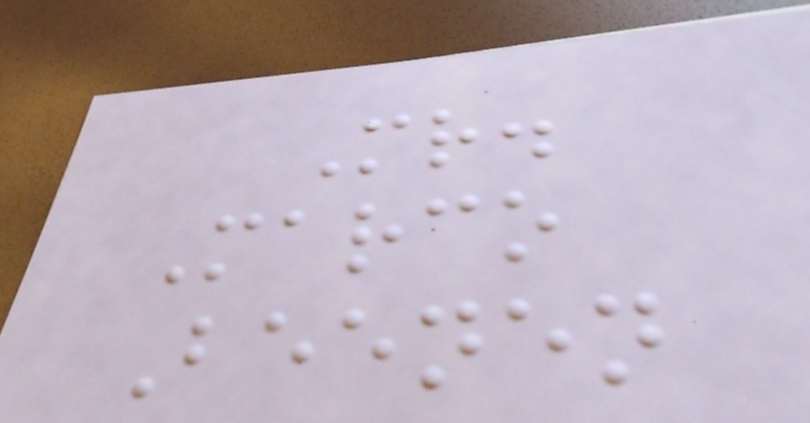Mr.
Marco
Beenen
